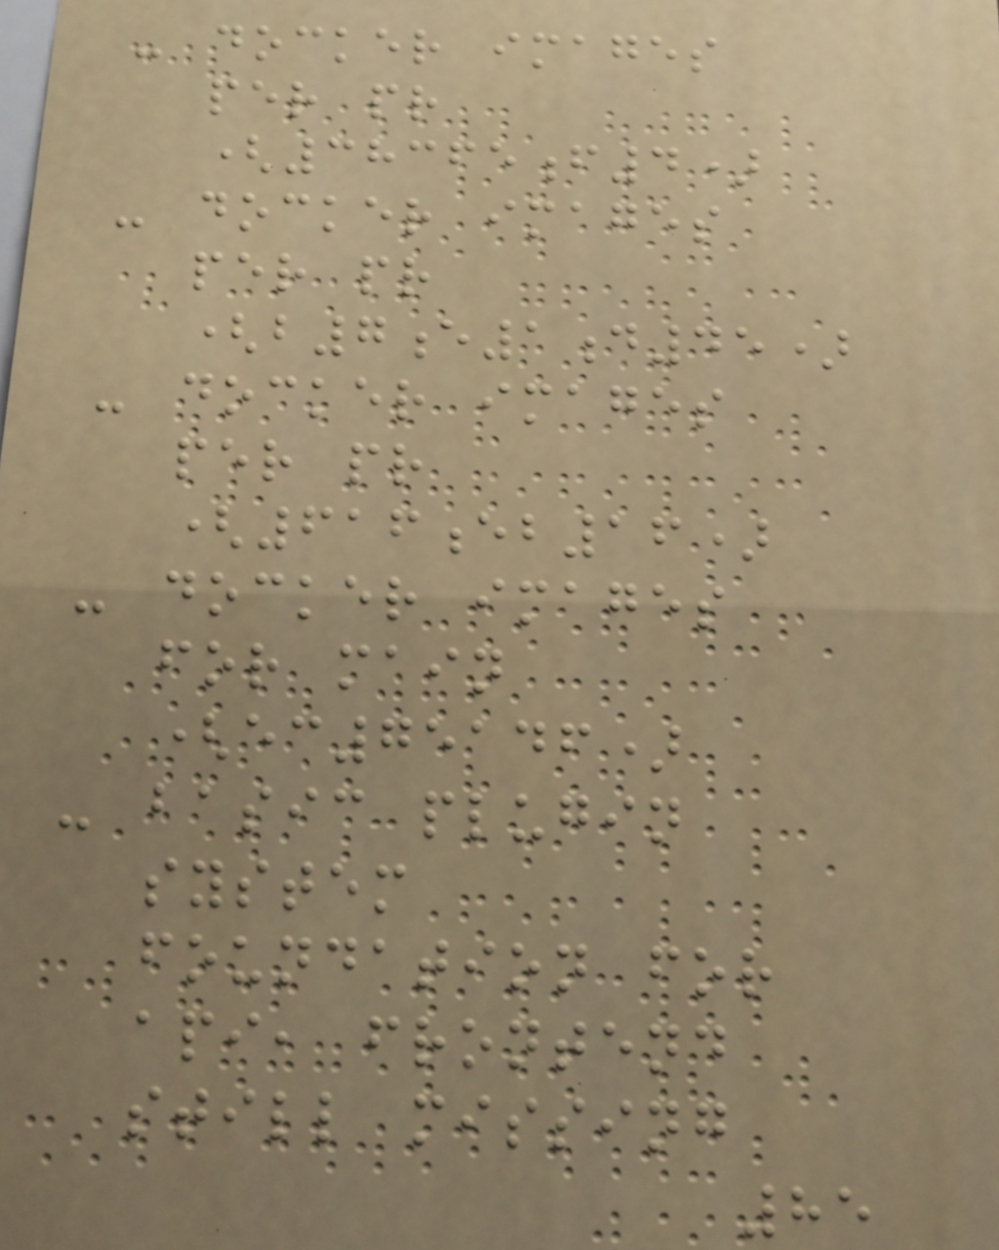- docker images
per pr
(38365f4)
- docker images
per pr
(b7e1d45)
- docker images
per pr
(616eb16)
- docker images
for main
(ec75146)
- basic plugin
system
foundation for
api, frontend
still missing
85
